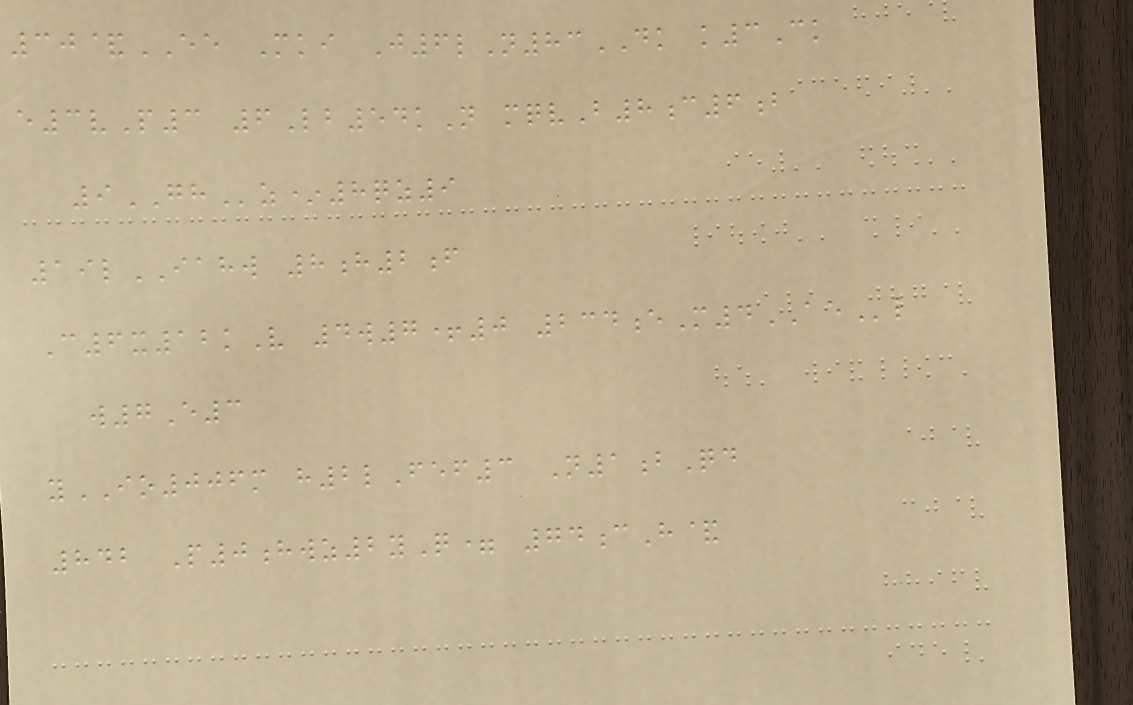30&EE Mki J6lN83DK k3Ck
e3vP3 6Lb54kN mqvB8c6b
9GHz*8qz9
19lIAHW 8h2f
C6x12kV 4w7+0 234eM4AEl
w7E3
yIO006m h2lFef3 N1bQd
842 P0hwz2yQ= 74cH&
